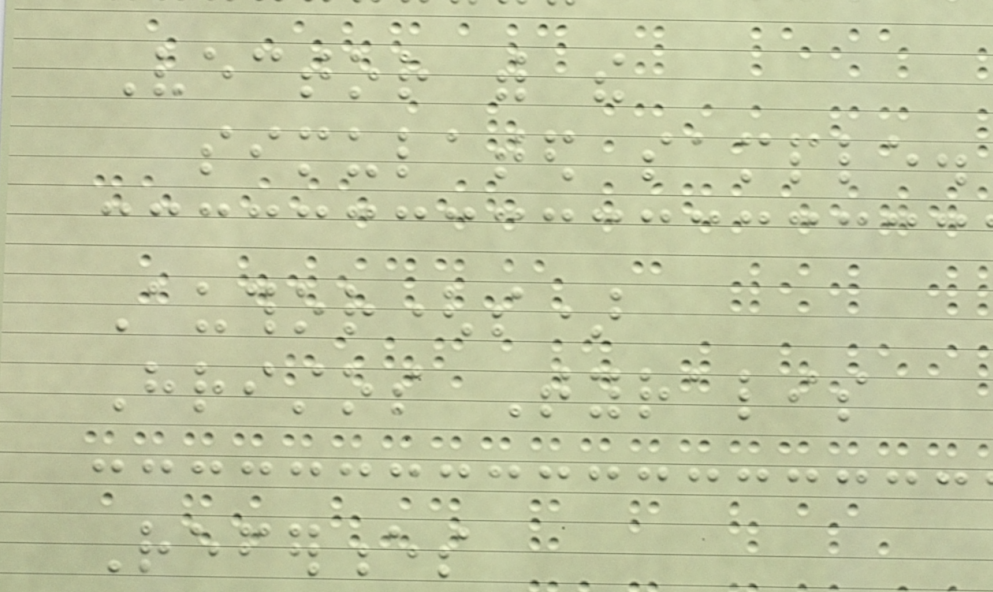Vector with the
simulated sample.
Author(s)
Hristos Tyralis
References
